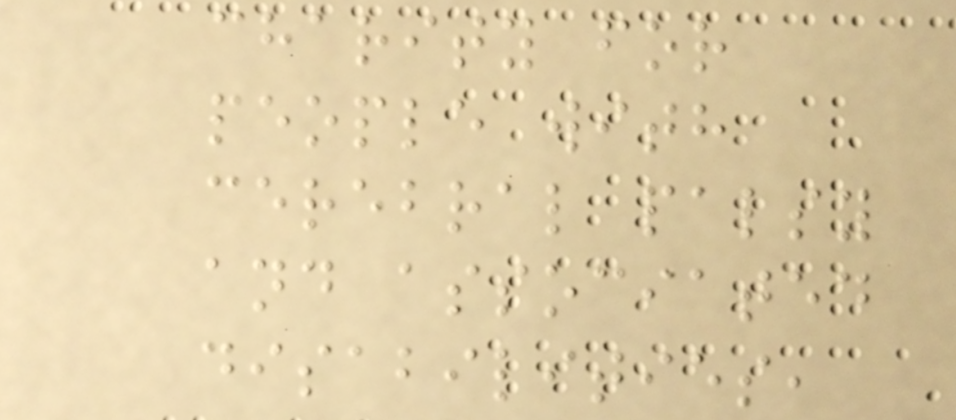charity for
people with
cerebral palsy
and associated
disabilities,
